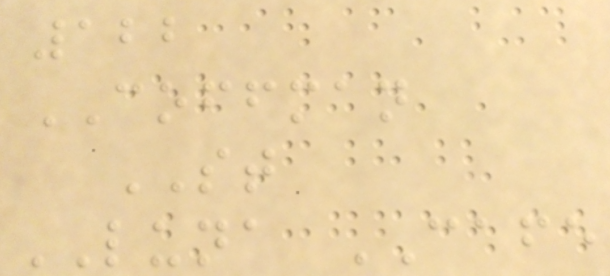122
COFFMAN
ST
LUNA CAFE
